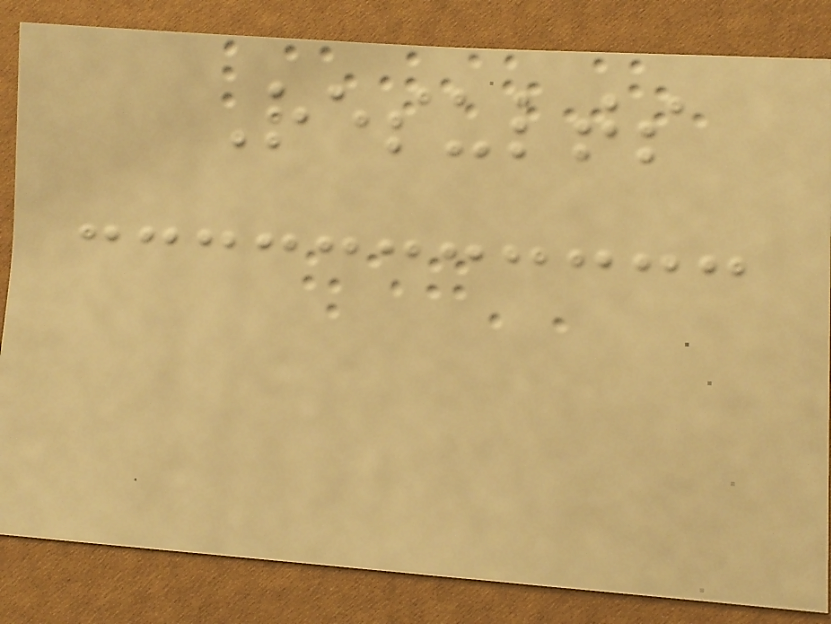Results
